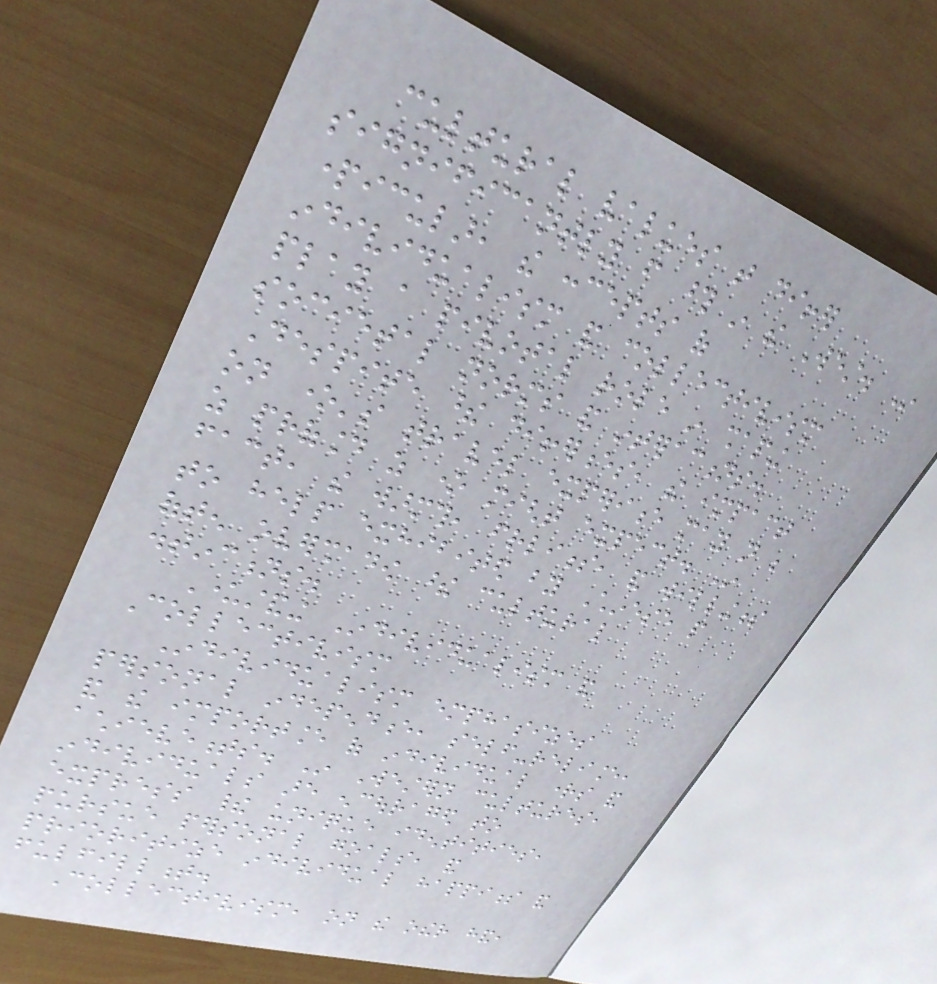cultural values that differ
significantly from those in the West. In
particular, the concepts of
individualism and collectivism
play a pivotal role in shaping
societal norms and interactions.
Despite these differences, the impact
on one's travel experience may not be
as profound as one might expect. In
fact, the warmth, friendliness, and willingness
to help exhibited by Chinese people
often overshadow these cultural
distinctions.
Understanding Individualism and
Collectivism
Individualism emphasizes
personal independence, self-reliance,
and the importance of individual rights and
achievements. In Western cultures,
individuals are encouraged to
express their unique identities,
pursue personal goals, and
prioritize individual happiness and
fulfillment.
Collectivism, on the other hand,
